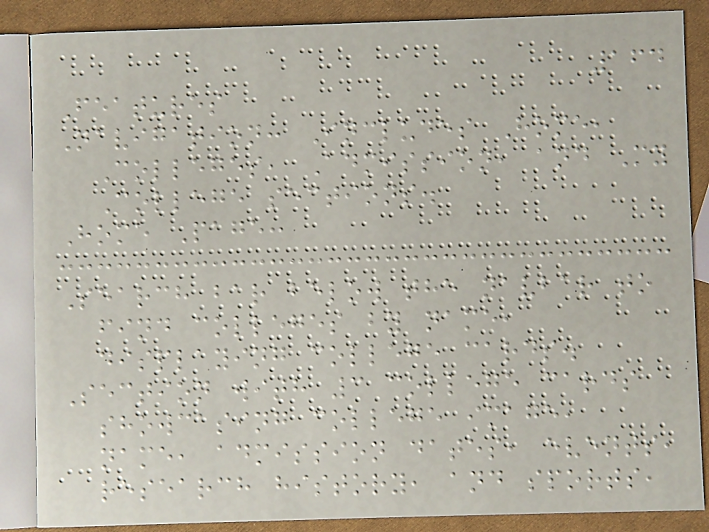164
Features
Navigation: Includes Home,
Colleges, Admission, and My
College sections.
Home Page:
Search bar below the navbar to
find colleges by name,
displaying college cards.
Section with 3 college cards
showcasing college image,
name, admission dates, events,
research history, and sports,
